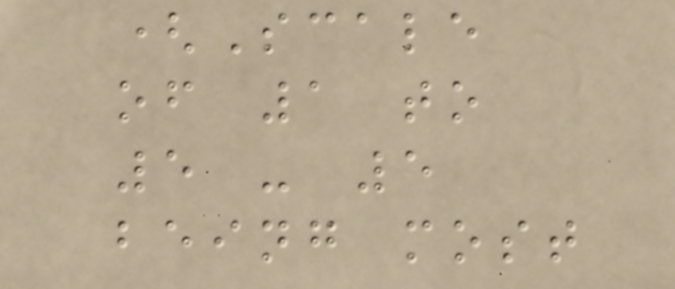(Scale
of 1 to
5 - 5
being most
